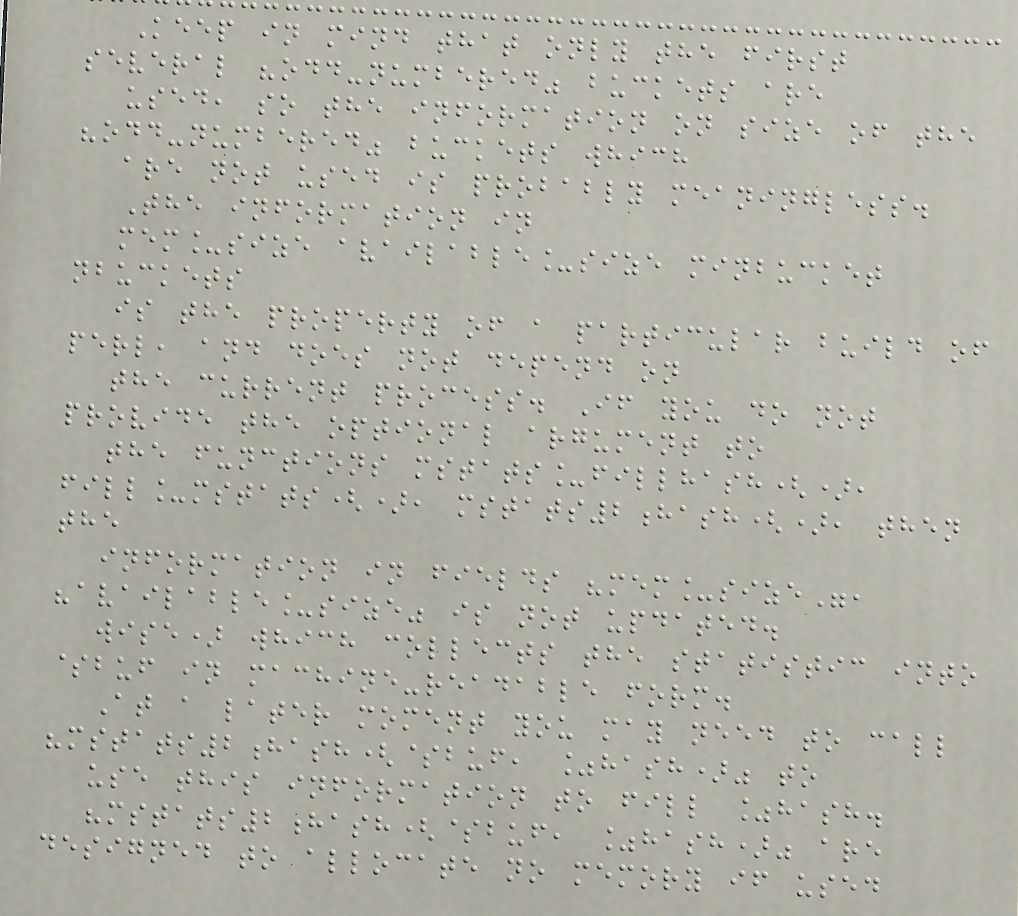Keep in mind that only the first
several "odd-numbered" buckets are
used, so the information on size of the
"odd-numbered" buckets which
are not used is probably meaningless.
The information in
mem_size available_size minbucket
nbuckets
is the property of a particular build of
perl, and does not depend on
the current process. If you do not
provide the optional argument to
the functions mstats_fillhash(),
fill_mstats(), mstats2hash(), then
the
information in fields "mem_size",
"available_size" is not updated.
wise) which collects the statistic into
$buf in machine-readable form.
At a later moment you may need to call
"mstats2hash($buf, %hash)" to
use this information to fill %hash.
"mstats2hash($buf, %hash)" are
designed to allocate no memory if used
